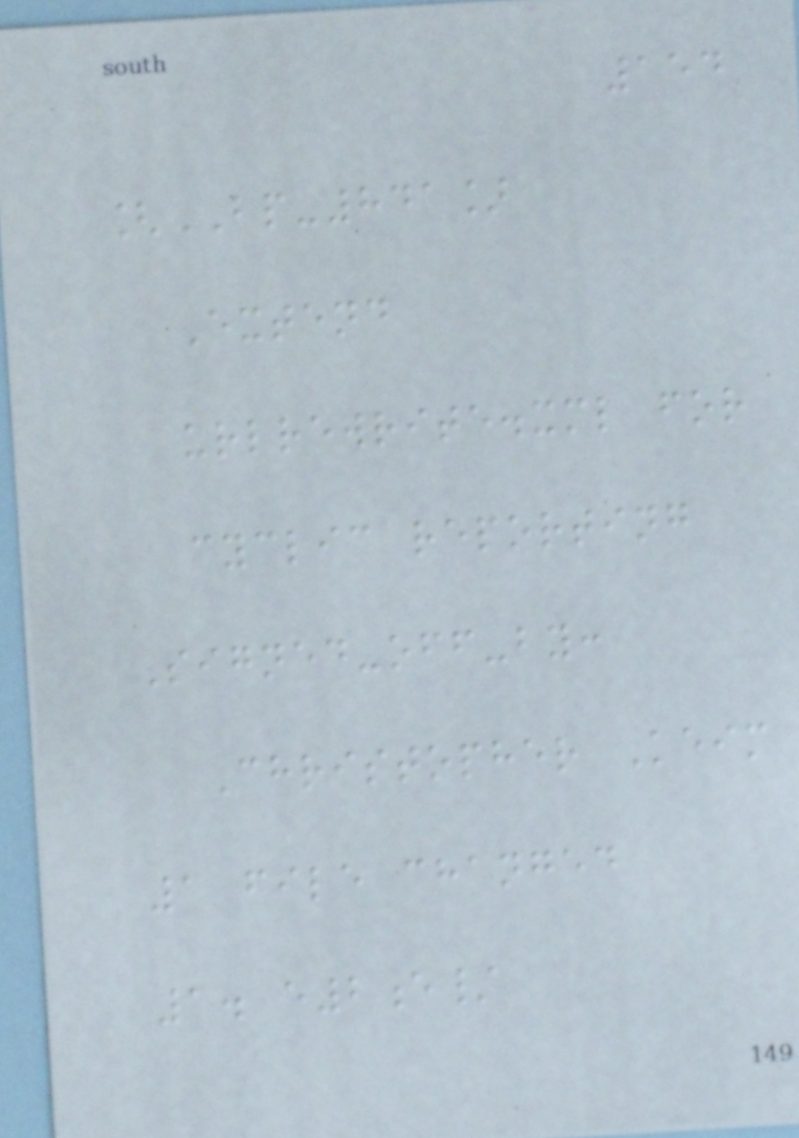154
[BP-841]
Extend
urlrewrite.xml for
cyclic reporting
Signed-off-by:
Christopher Keim
1 file changed
1. e2e/
